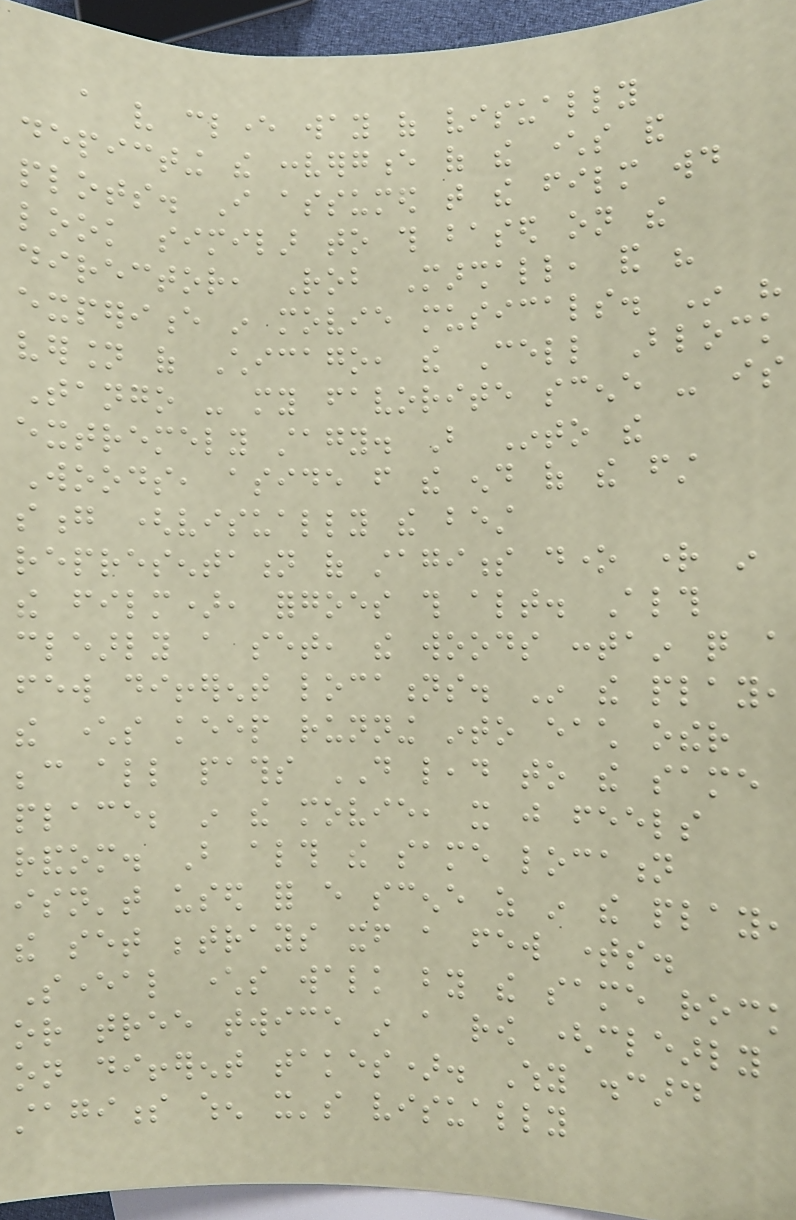a very clever way of visually
depicting the convergence of the characters and
plots. I assumed that the film would
look similar to this based on the
director, Rob Marshall, and his
experience in movie musicals. In his
version of Chicago, the Cell Block
Tango - my favorite scene - is
extremely stagy. But Into the
Woods, aside from the end of the first
song (visually the best
representation of staginess done right in
the film), forgoes this altogether. Although
clearly a set, the woods contain quite a
few different locations. In the play,
the characters keep running into each other
because all paths DO lead to the same
place; in the movie, it just feels
random. But although the same location
isn't used for every scene as in the play,
the set betrays itself a few times.
Several characters walk by the same rock
or tree twice in a row (clearly
on different takes). Why discard
staginess when it's visually
